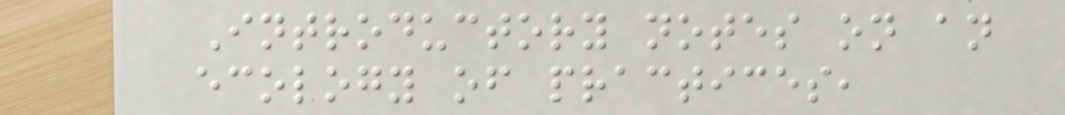Introductory notes on an
ecology of practices,
